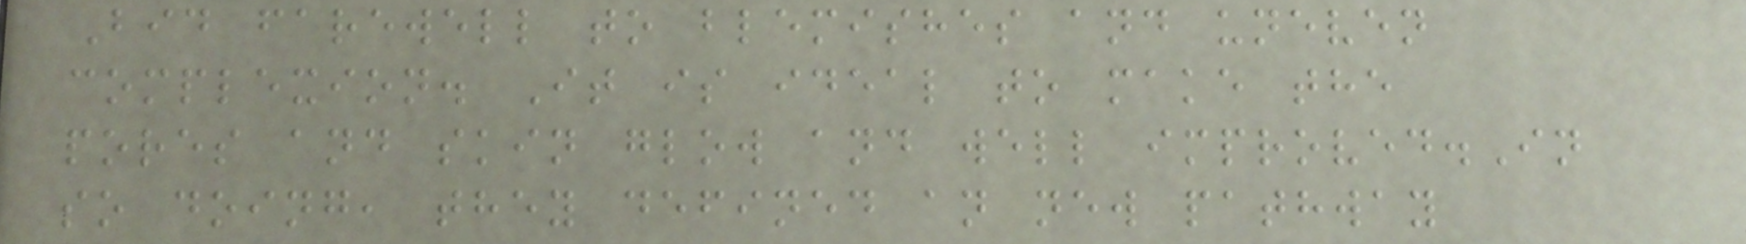Bid farewell to blemishes and uneven
complexion. It is ideal to make the
pores and skin glow and well improved.In
so doing, they defined an new pathway
